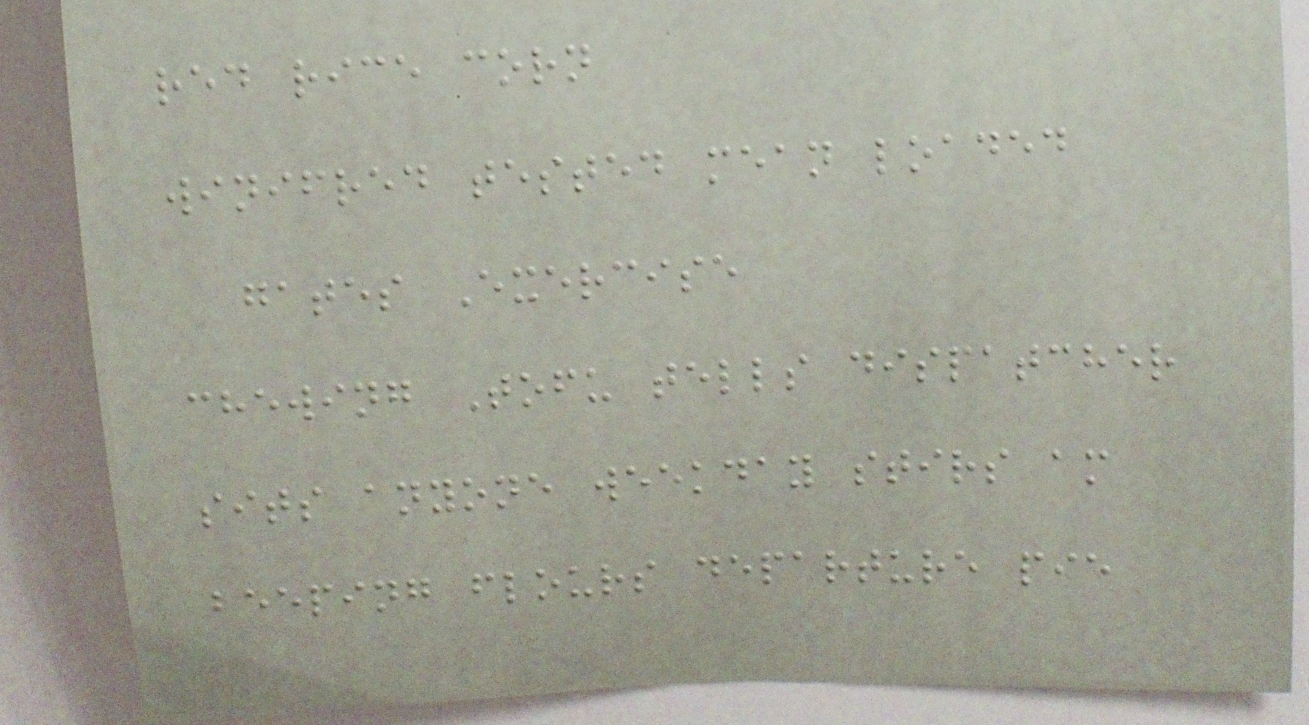red rice corn
winifred tested mean loaded
gates Exercise
chewing Tofu tells dispatcher
sits anyone weekday stirs am
beeping flours departure pie
